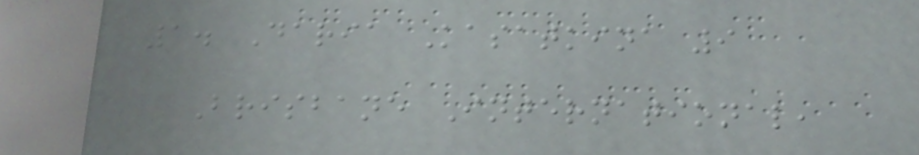1. Daria Kasatkina 9
Brisbane International,
